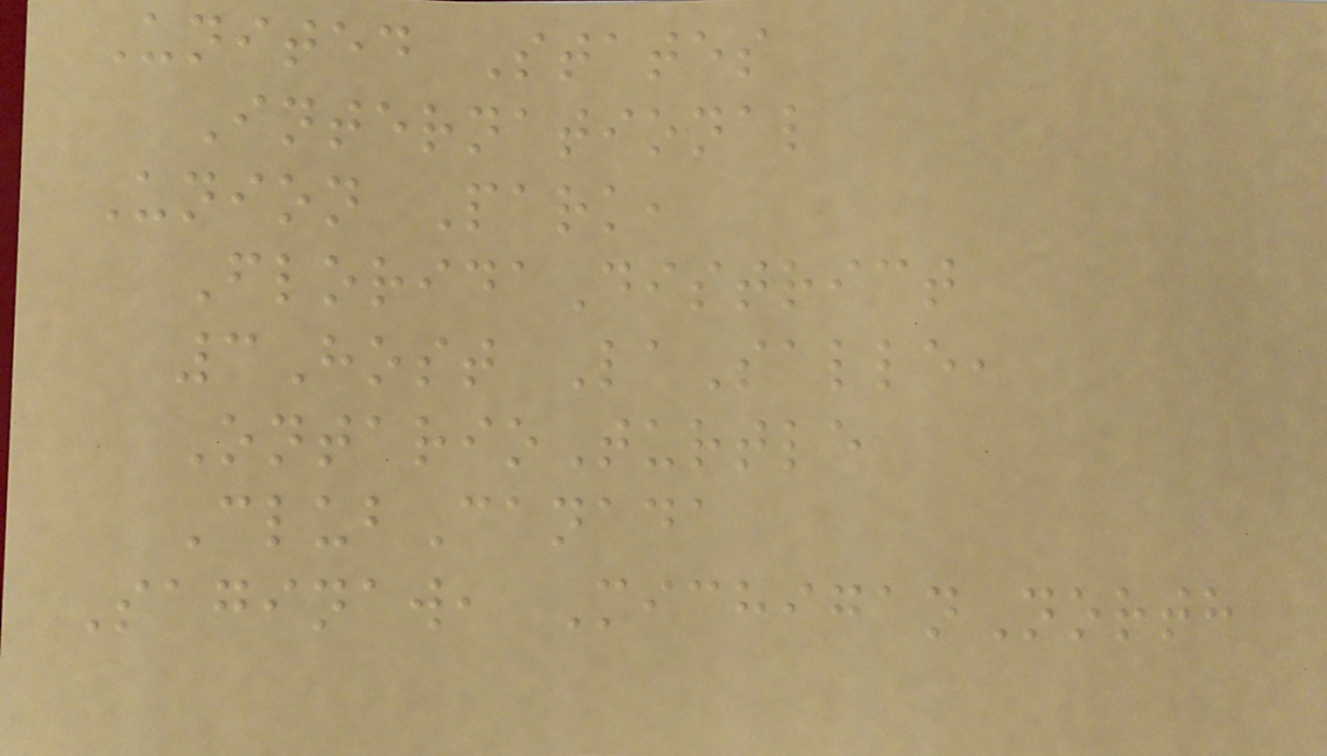United States
International
Union Park,
FloridaDistrict
3Host LaSalle,
OntarioTurtle
ClubCanada
Saginaw, MichiganNorth
